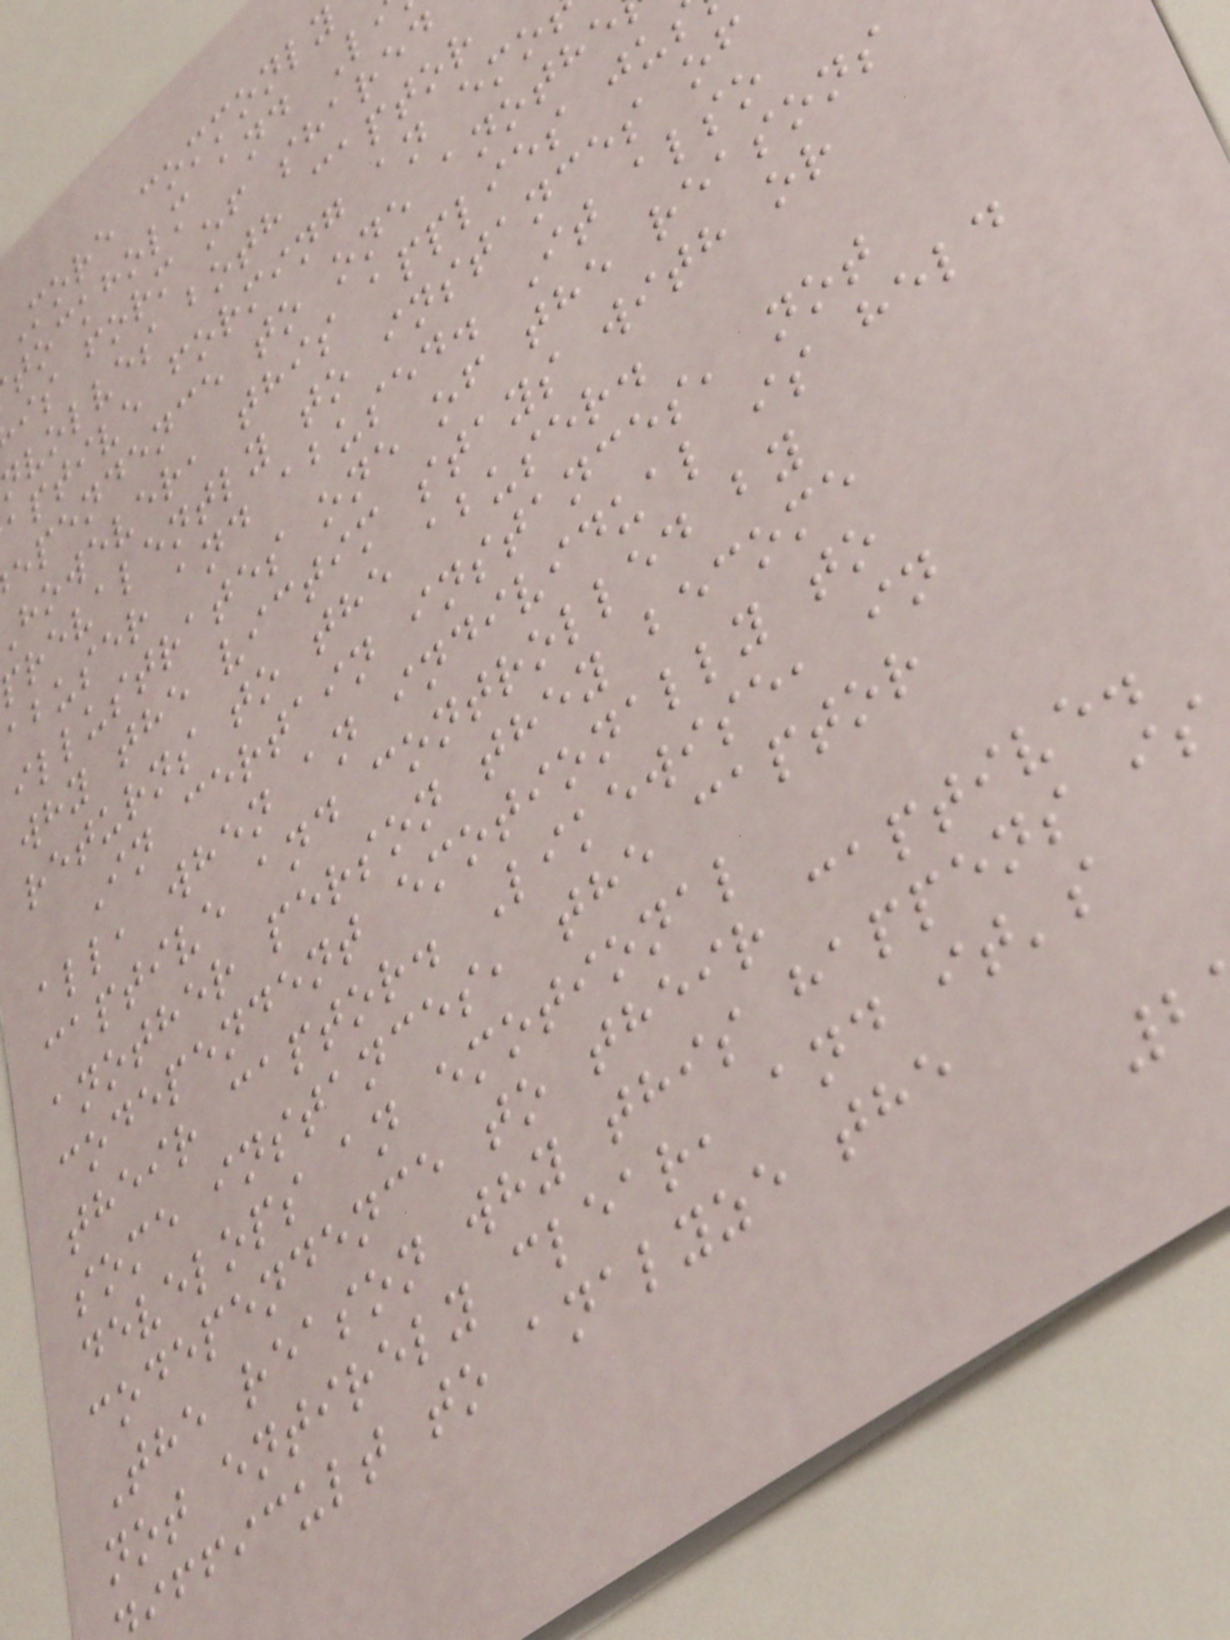More commonly
tockholm and L
is form of shared
volves both captor
aptive forming an emo
ependence to one anothe
however, this applies ju
prevalently to instances of
abuser and abused. It also
illustrates one of the reasons
why the victim stays with or
returns to the abuser.
In certain instances, not
all, when an individual is held
captive and controlled by
another person they become
codependent emotionally to
their captor. Likewise, in
some instances, the captor
develops an emotional
codependence to their captive.
The reason why this happens is
not entirely clear, and it's
ifficult to analyze the
